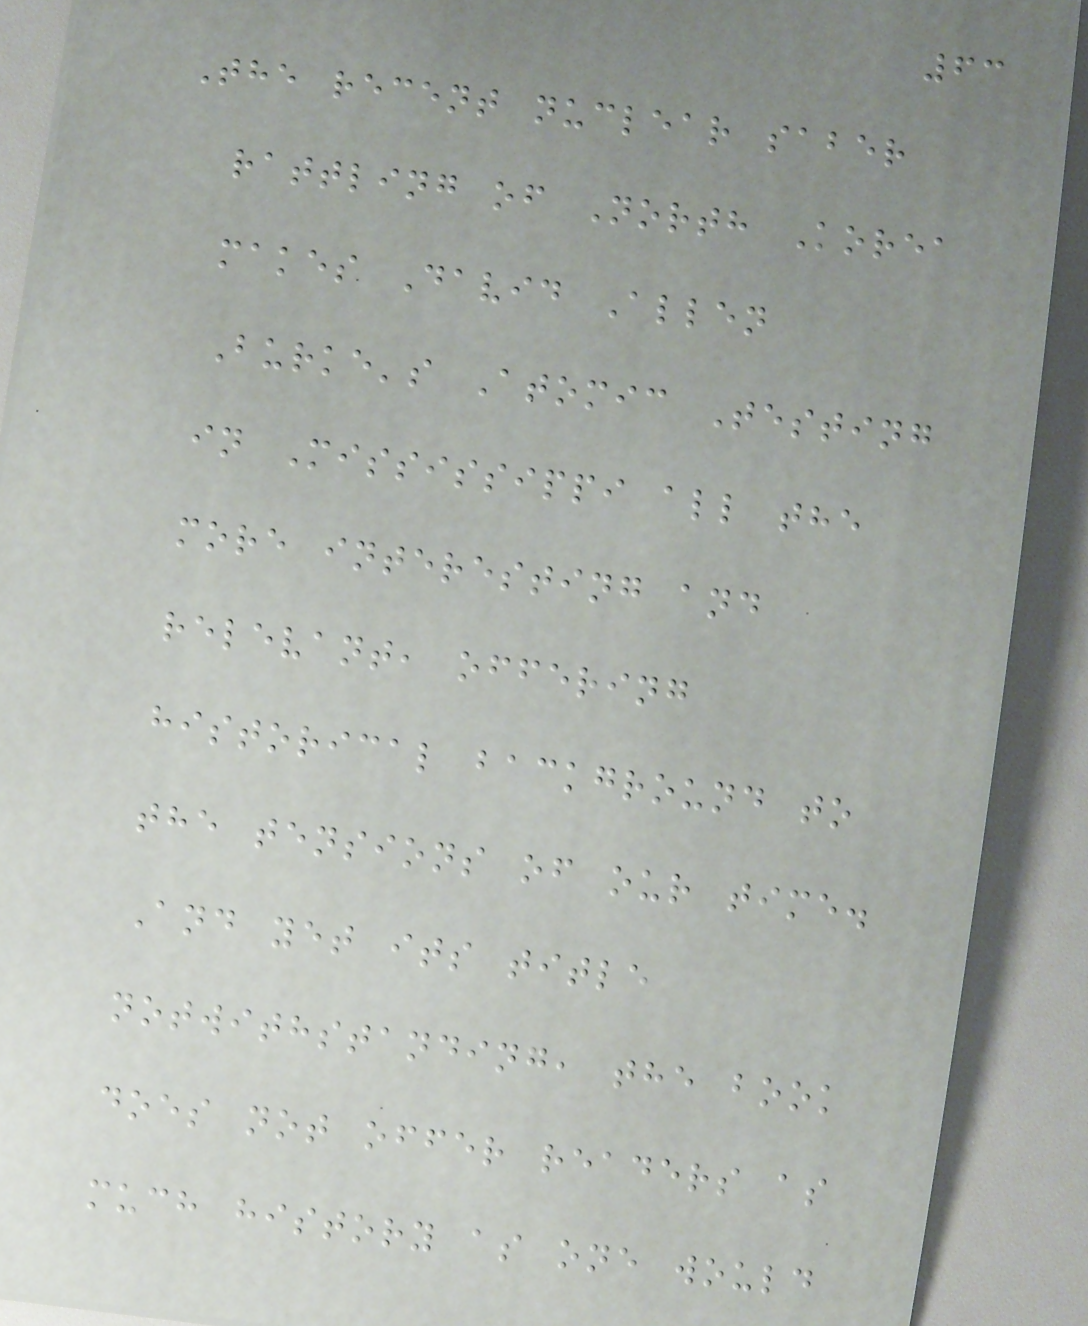63
The recent nuclear saber
rattling of North Korea
makes David Allen
Burke's Atomic Testing
in Mississippi all the
more interesting and
relevant, offering
historical background to
the tensions of our time.
And yet its title
notwithstanding, the book
does not offer readers as
much history as one would
